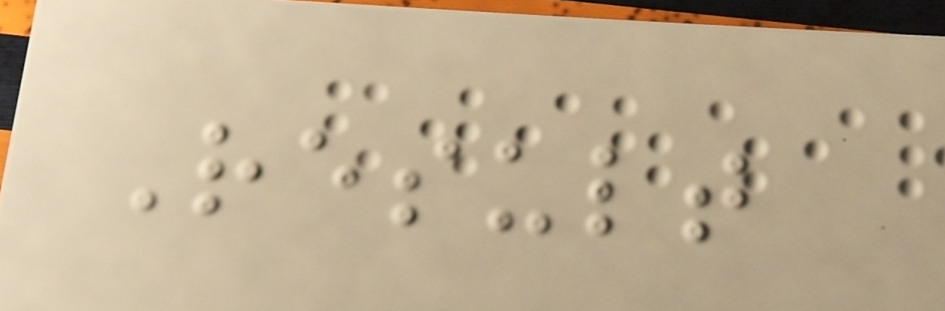Result
